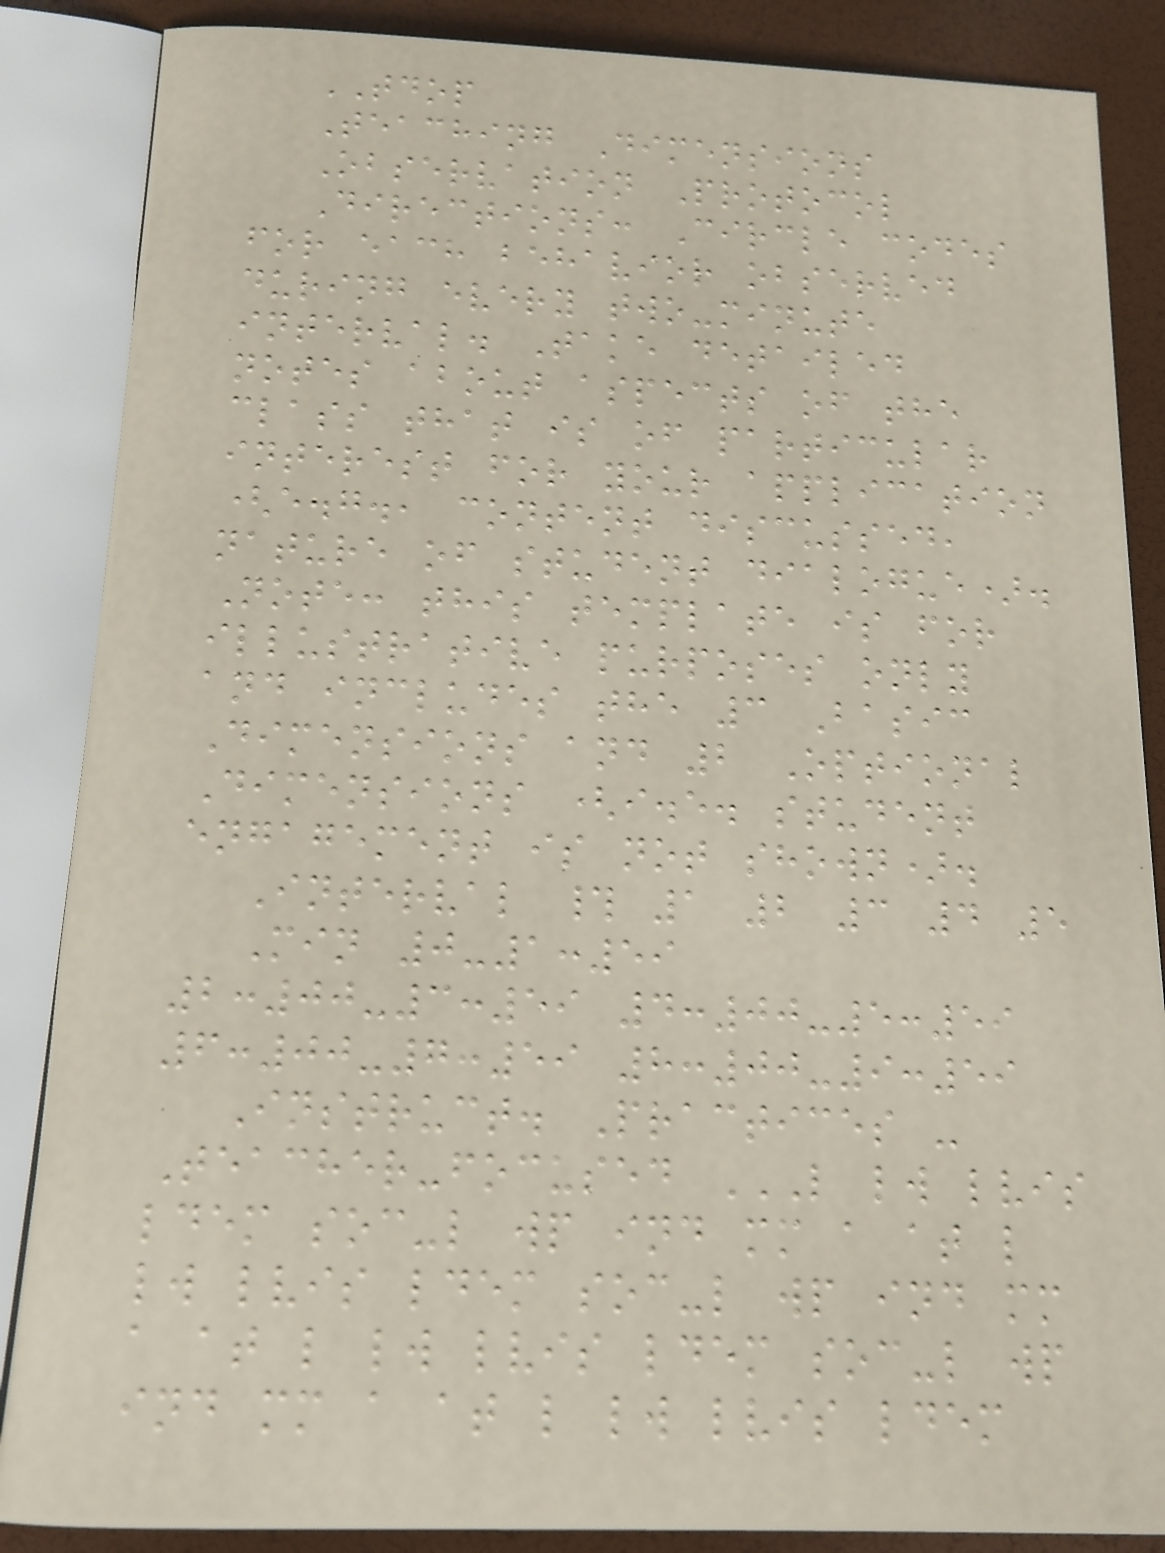TDOP
Teaching Dimensions
Observation Protocol
Directions: Circle codes
for each behavior observed
during every two-minute
interval. Take detailed
notes about aspects of the
class that is of particular
interest for your application
(e.g., content discussed,
nature of student dialogue).
Note: this template is for
illustrative purposes only
and includes the 3 Basic
Dimensions and 2 Optional
Dimensions (i.e. student
engagement is not shown).
Interval # 1 2 3 4 5
Min 0-1:59
2:00-3:59 4:00-5:59
6:00-7:59 8:00-9:59
Instruct. Practices -
Teacher-focused L LW LVIS
LDEM SOC-L WP IND MM A AT L
LW LVIS LDEM SOC-L WP IND MM
A AT L LW LVIS LDEM SOC-L WP
IND MM A AT L LW LVIS LDEM
